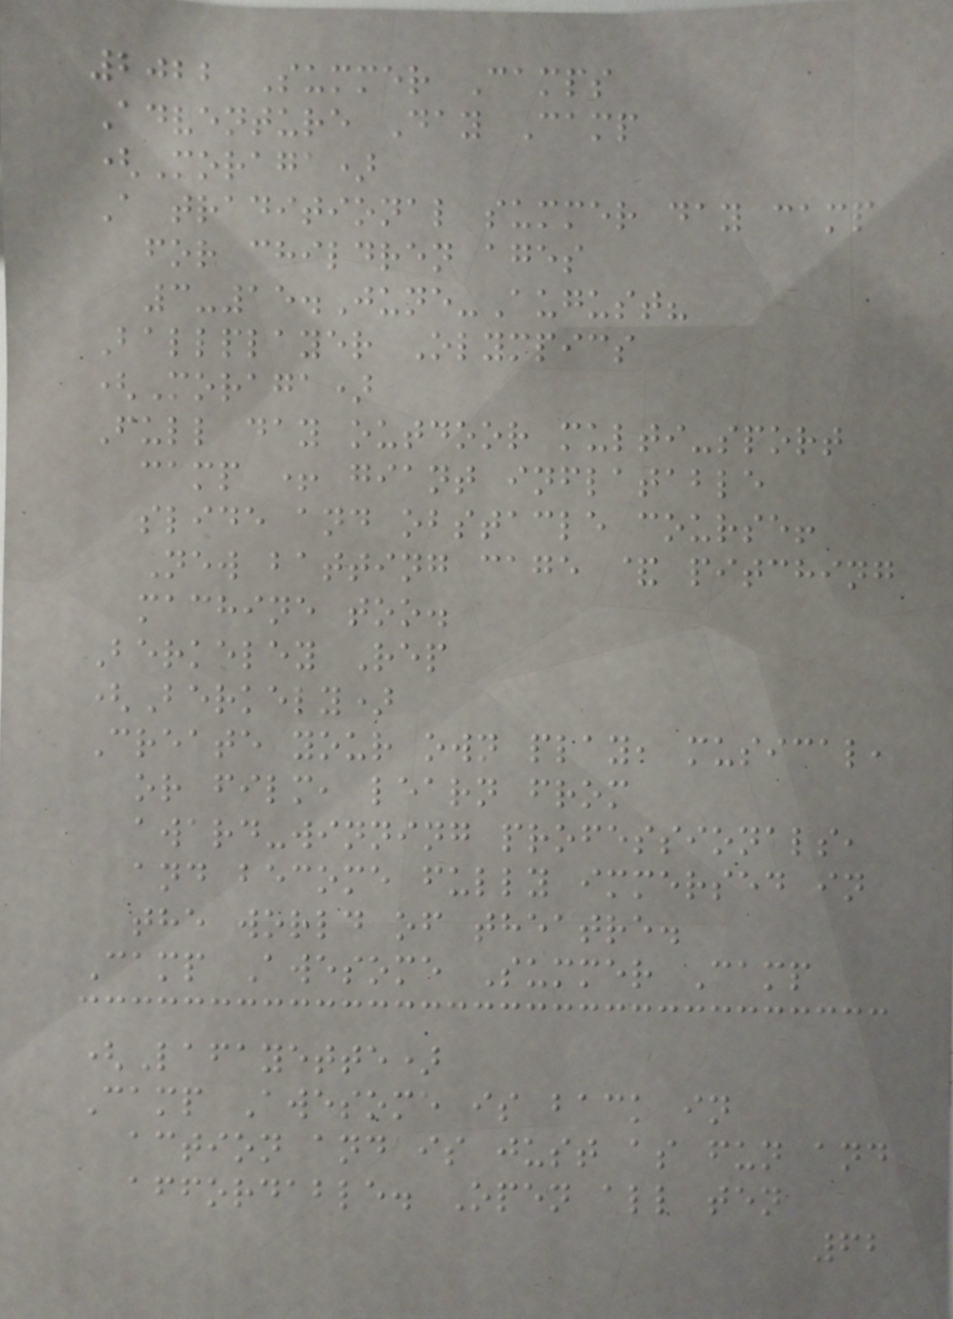2022 Summer Camps
Adventure Day Camp
(Moraga)
A traditional summer day camp
for children ages
3-15.June-August?
Ballplayer Olympics
(Moraga)
Full day outdoor multi-sport
camp + giant inflatable
slide and obstacle course!
New batting cage & pitching
machine too.
Berkeley Rep
(Berkely)
Create your own play, musical,
or film, learn from
award-winning professionals,
and become fully immersed in
the world of theatre.
Camp Awesome Summer Camp
(Lafayette)
Camp Awesome is back in
action and is just as fun and
affordable. Open all ten
62
